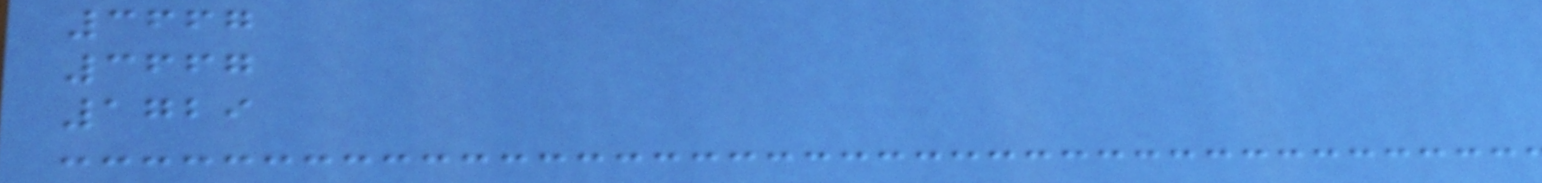3667
3667
1729
